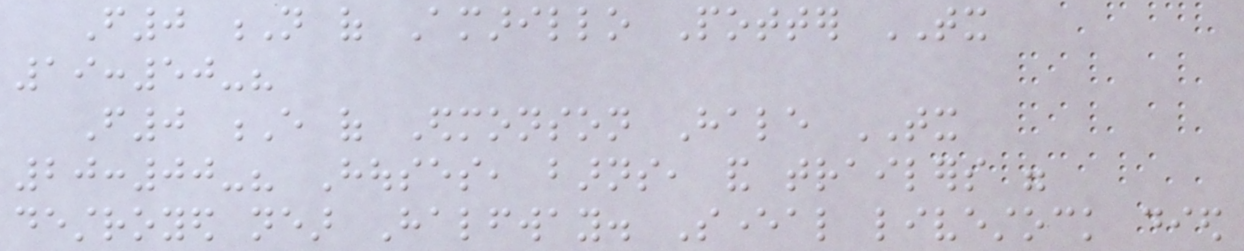F0 N of Amarillo Potter TX
19:50-?
F0 E of Edmonson Hale TX
20:00-? Houses, barns, and trailers were
destroyed near Halfway. Several livestock died
